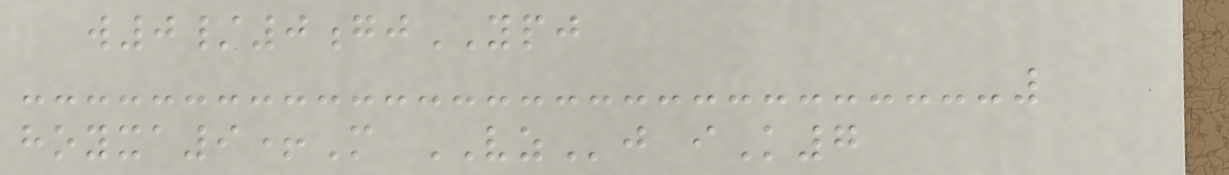w0/0gjYPJ
hoyxa9+M VZj iK7
